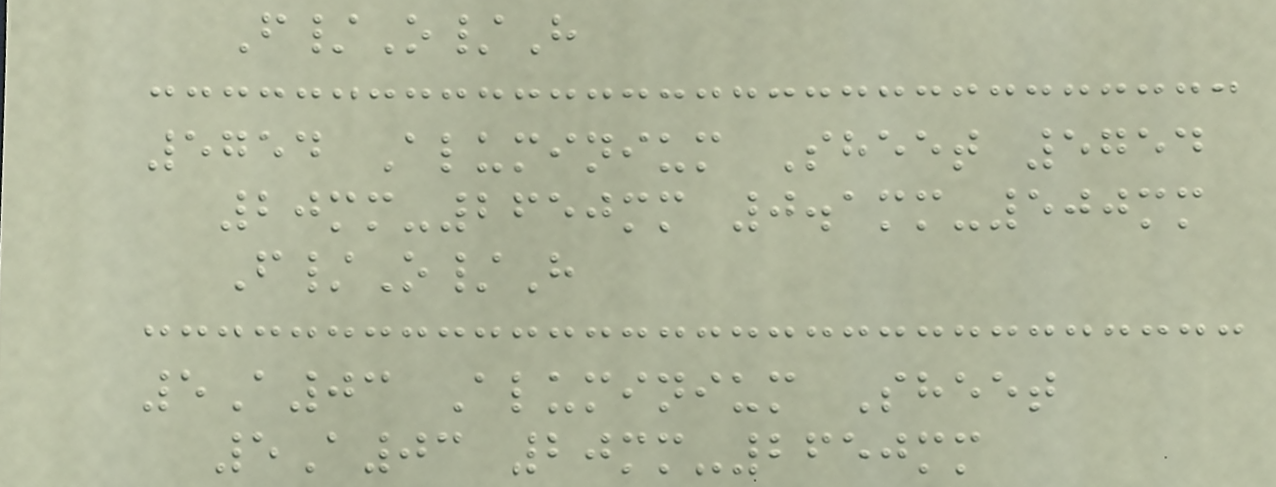F/O/H
5754 Aluminium Sheet 5754
20mm-2650mm 0.1mm-500mm
F/O/H
5A03 Aluminium Sheet
5A03 20mm-2650mm
